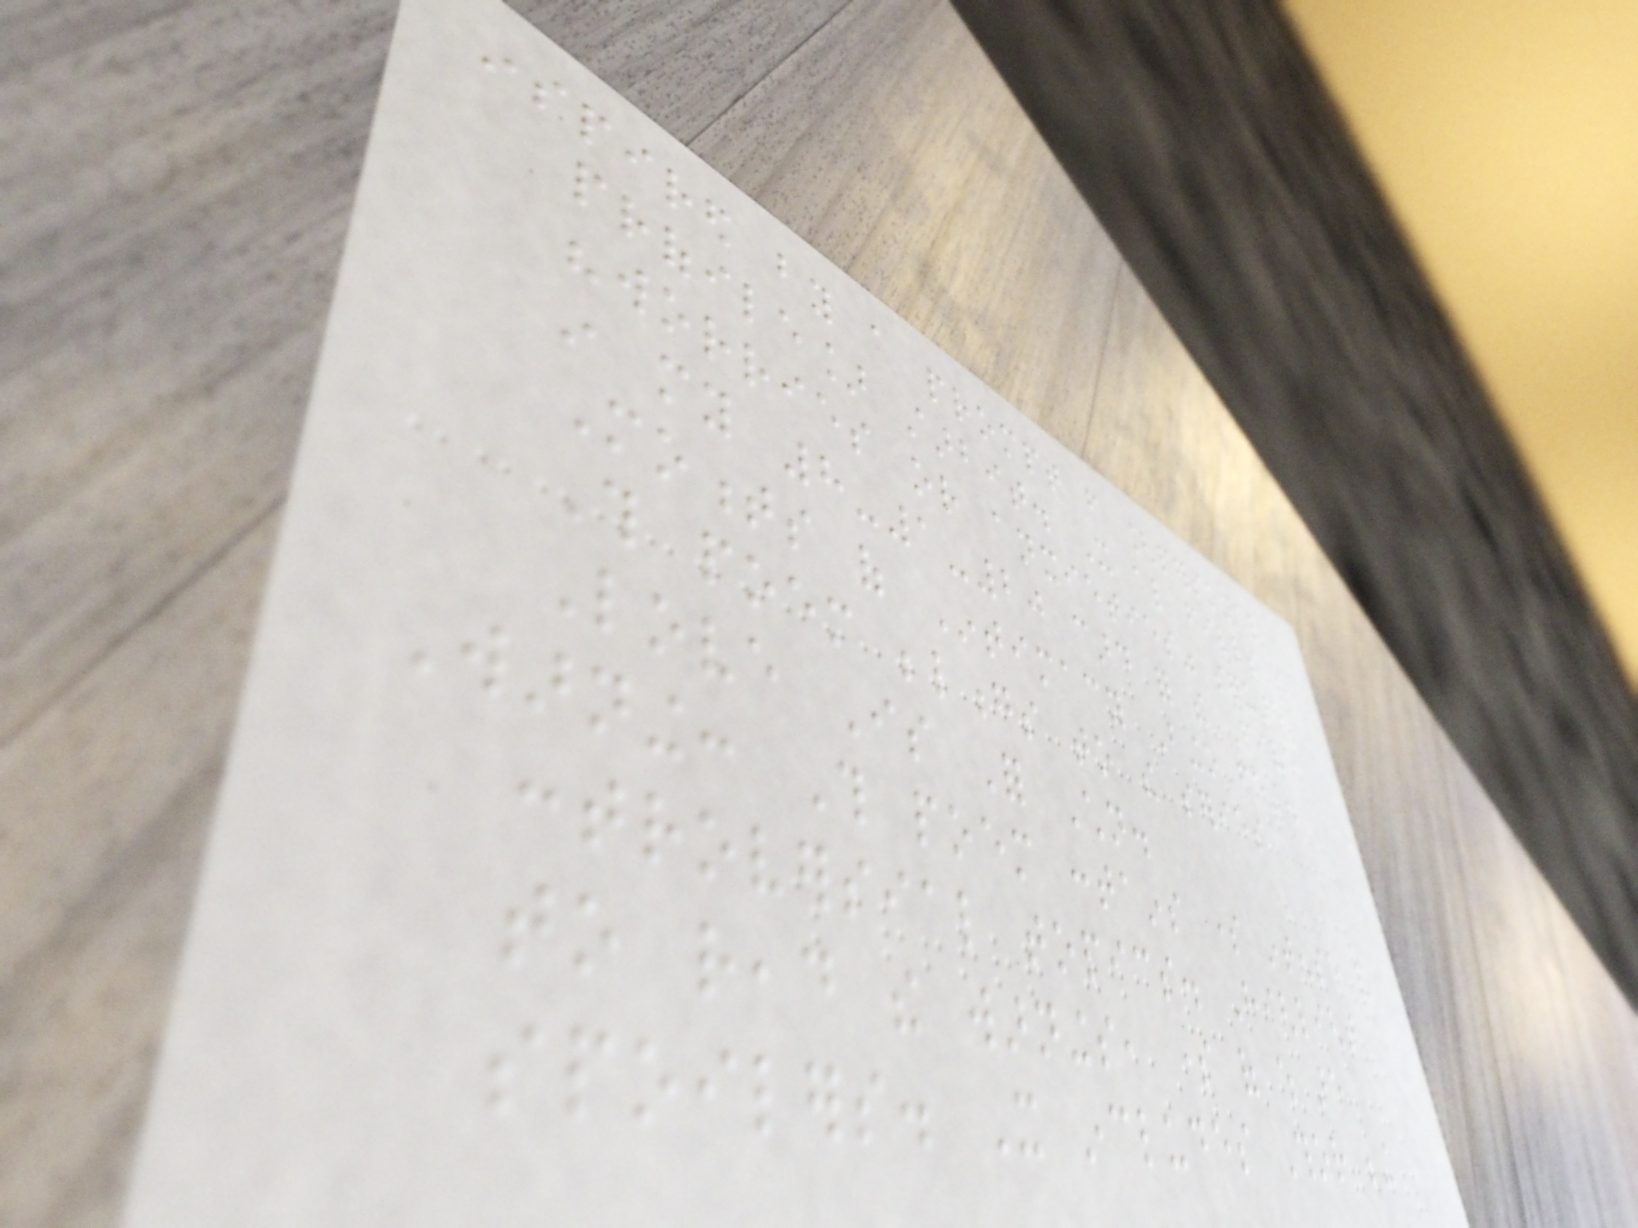inspired by a prompt from [personal
profile] starbit. It also fills the
"worries or anxieties" square
in my 8-1-20 card for the Five
Moments of Intimacy Bingo fest.
This poem belongs to the series
Love Is For Children.
Warning: This poem contains some intense and
controversial topics. Highlight
to read the warnings, some of which are
spoilers. It includes Thor being
